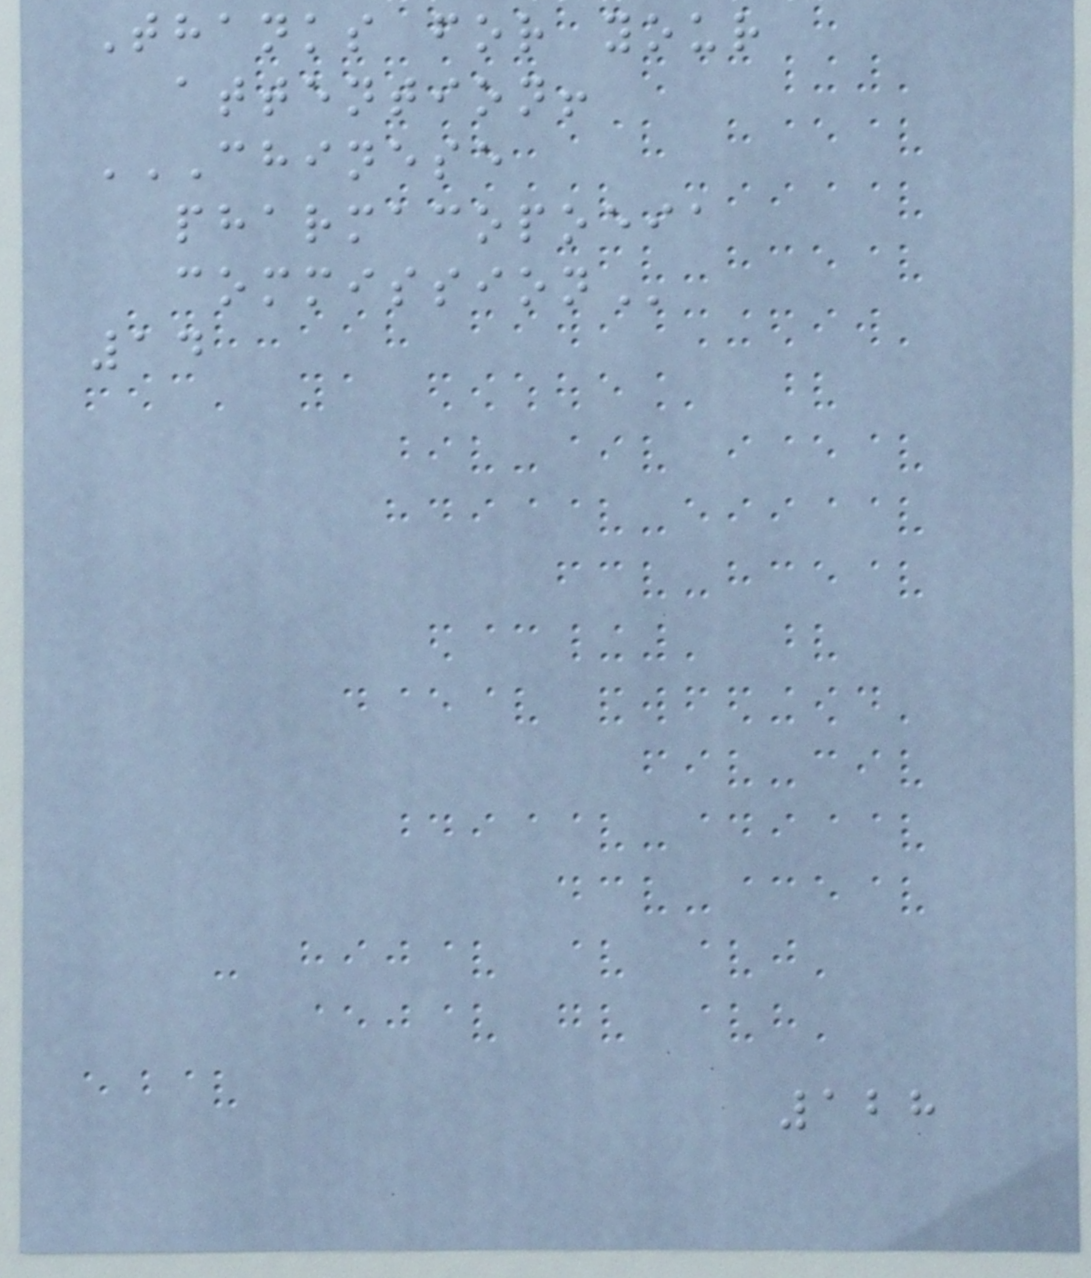Thanks for your
attention!
CHINESE
PHARMACOPOEIA
COMMISSION
14
128
